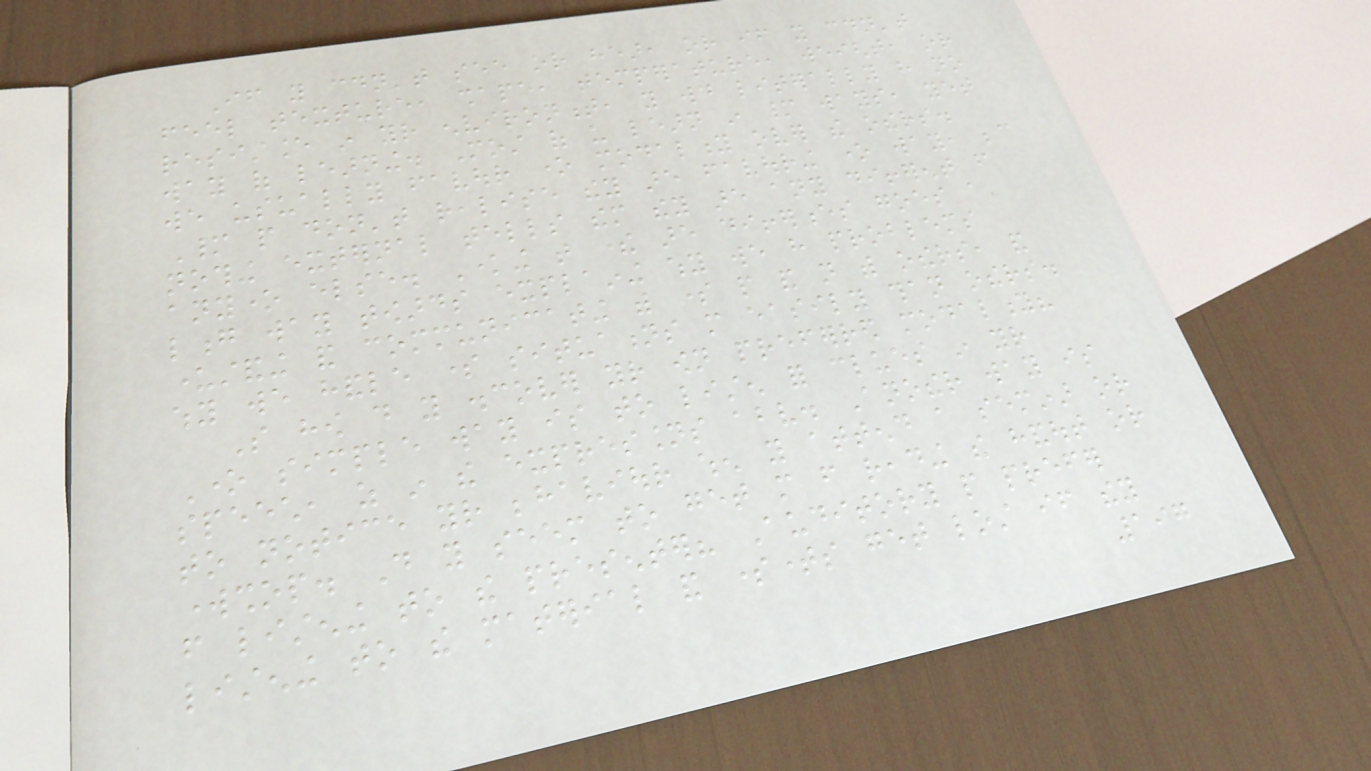If you couldn't see or hear, or if you couldn't
feel texture, shape, temperature, weight, or
resistance in your environment, you would literally have no
way of learning. Most of us learn in many ways, yet
we usually favour one modality over the others.
Many people don't realise they are favouring one way, because
nothing external tells them they are any different from
anyone else. Knowing that there are differences goes a
long way towards explaining why we have problems
understanding and communicating with some people and not with others, and
why we handle some situations more easily than others.
So how do you discover your own preferred modality?
One simple way is to listen for clues in your
speech, as in the expressions above. Another way is
to notice your behaviour when you attend a seminar or
workshop. Do you seem to get more from reading the handout or
from listening to the presenter? Auditory people prefer
listening to the material and sometimes get lost if they
197
